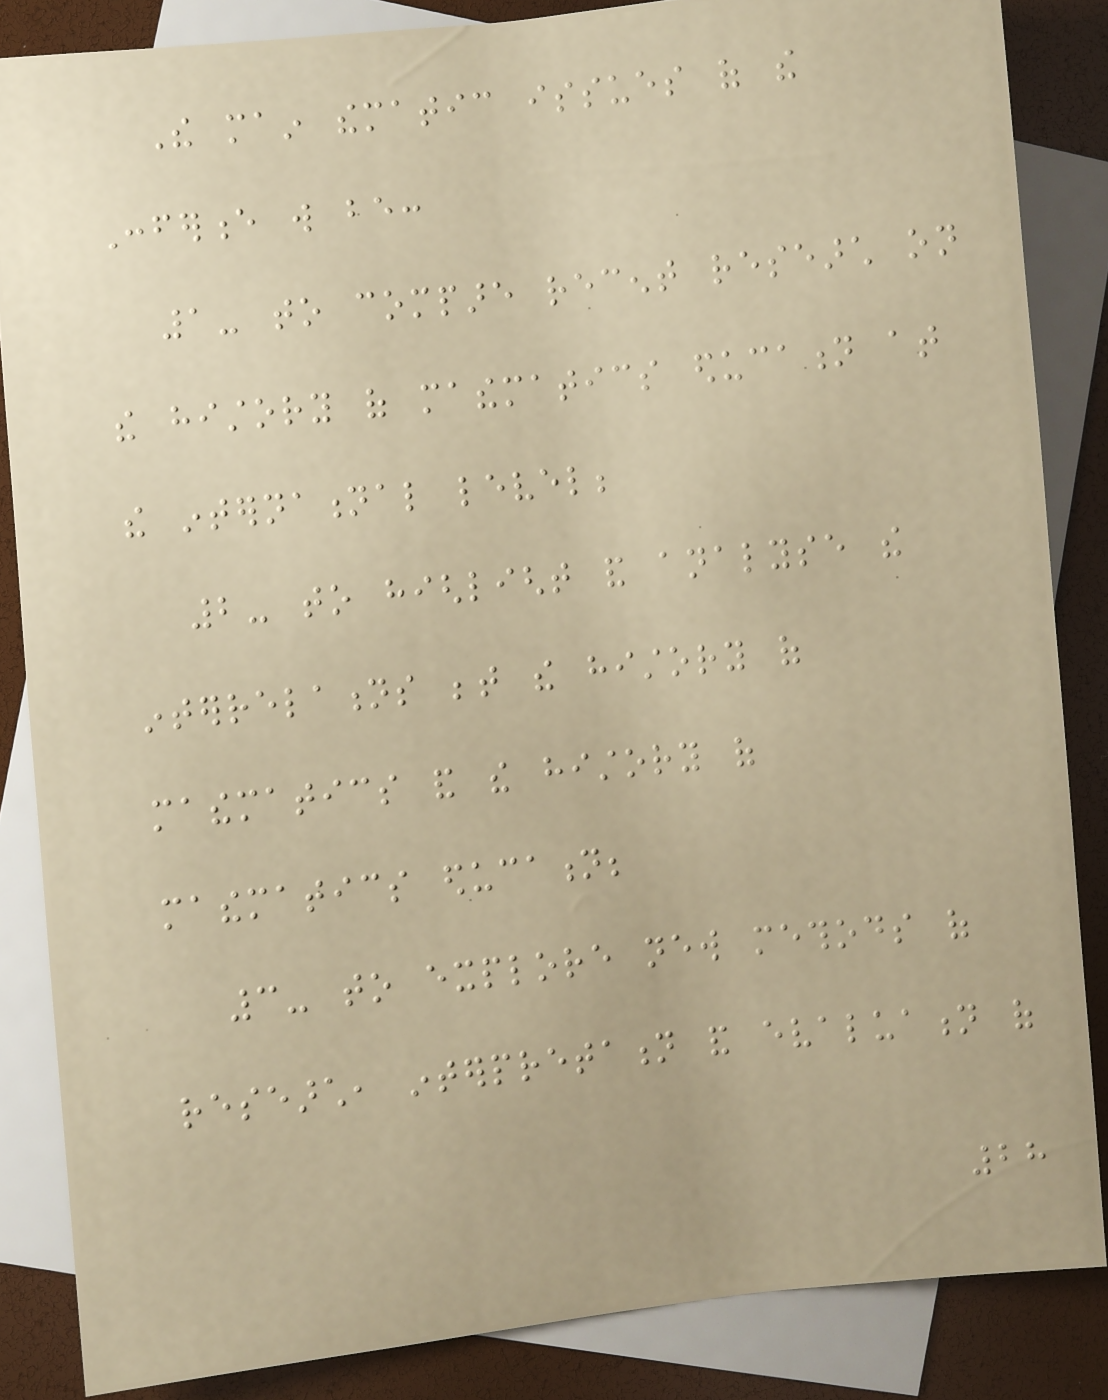The main thematic issues of the
Conference will be:
1- to compare recent research on
the history of mathematics education at
the international level;
2- to highlight and analyse the
interrelations between the history of
mathematics and the history of
mathematics education;
3- to explore new methods of
research, interpretation and evaluation of
28
